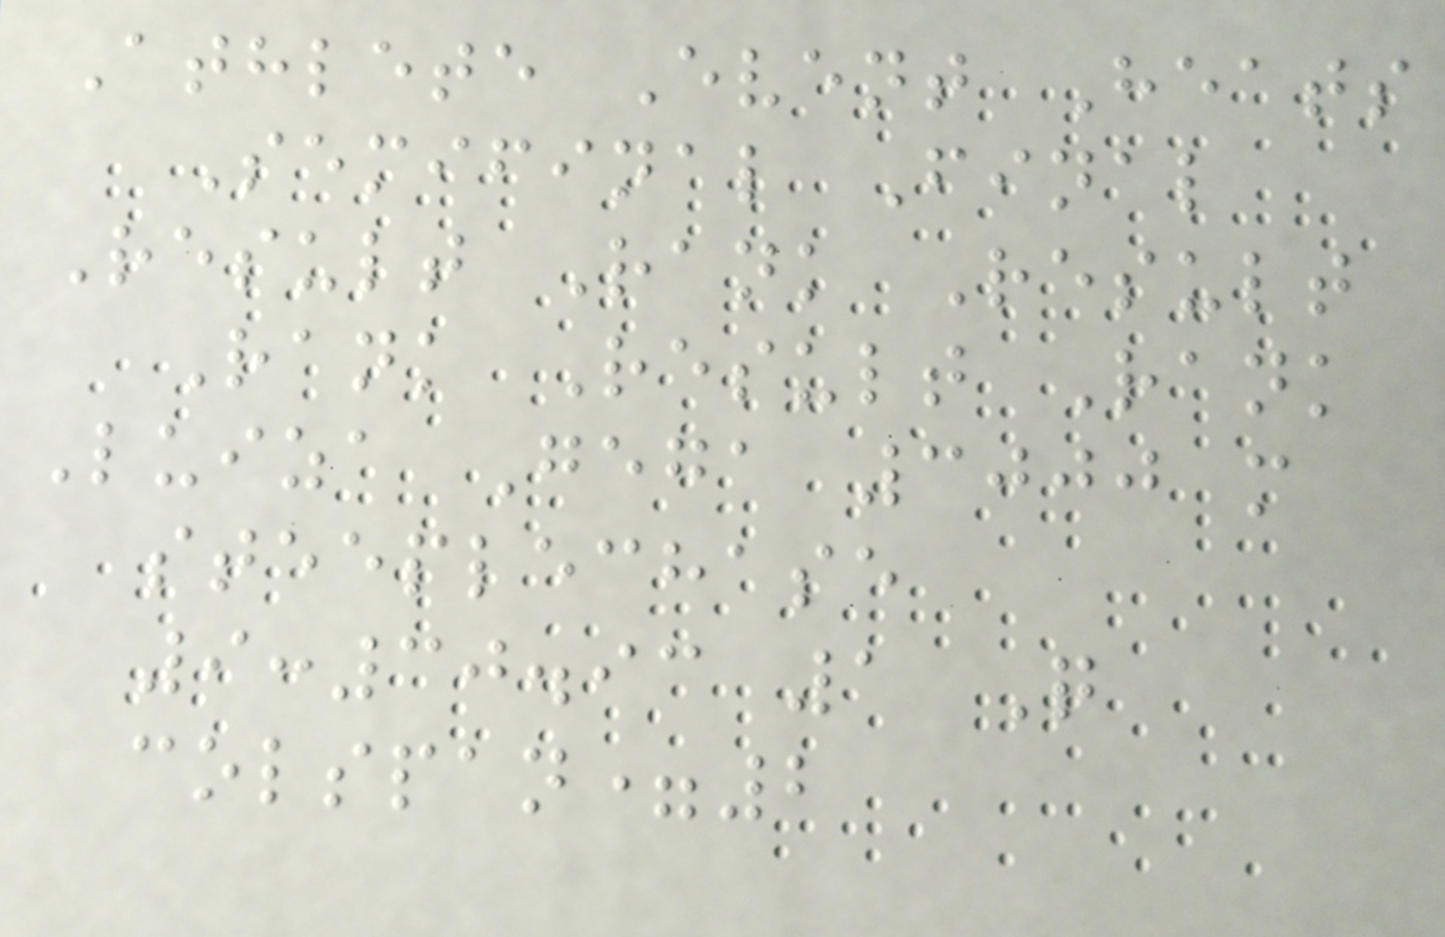Athlete Event Heats
Semifinal Final
Result Rank Result
Rank Result Rank
Luiza Gega 3000 m
steeplechase
9:30.93 1 Q
colspan=2
